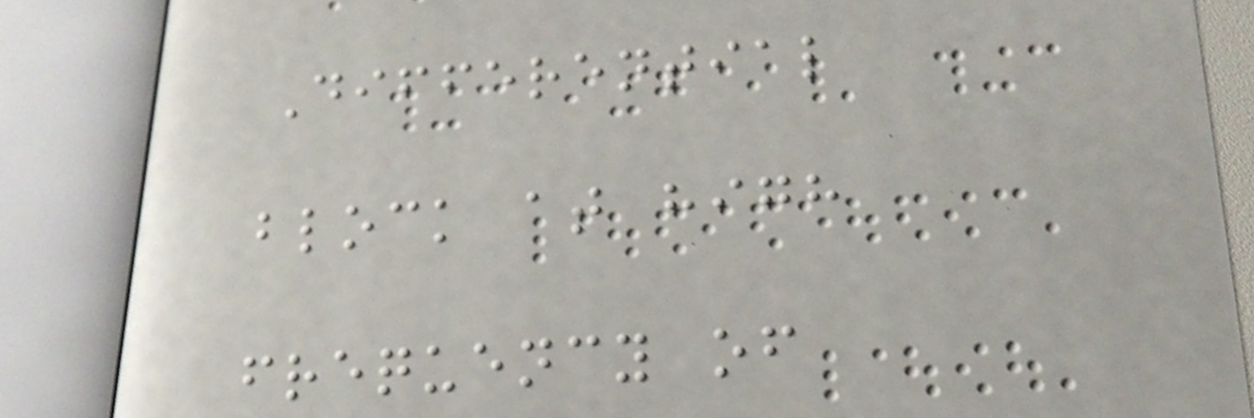Differential
block at high
frequency of
